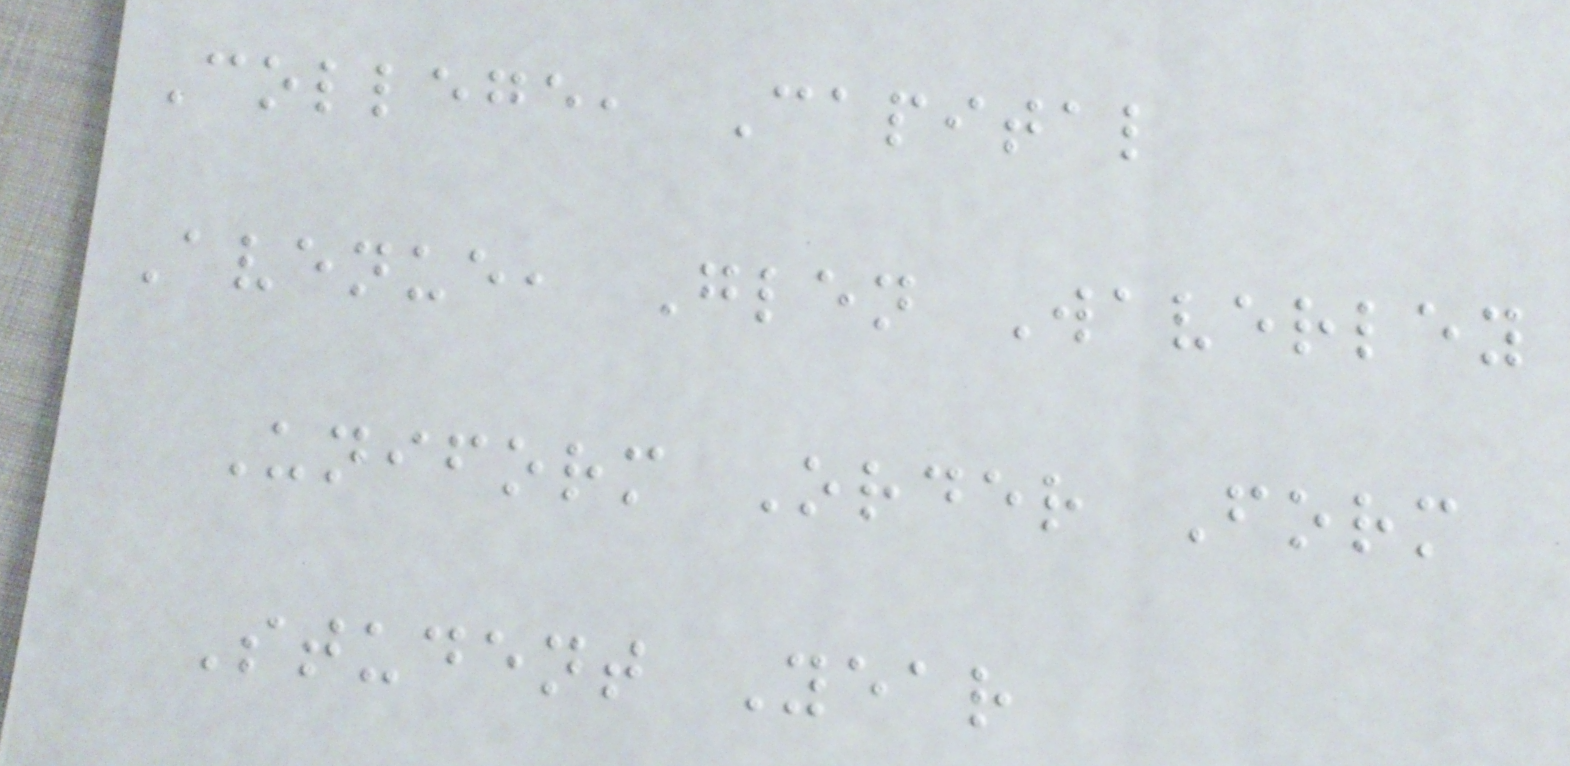College, Capital
Avenue, Glen Waverley
Uniform Order Form
Student Year
